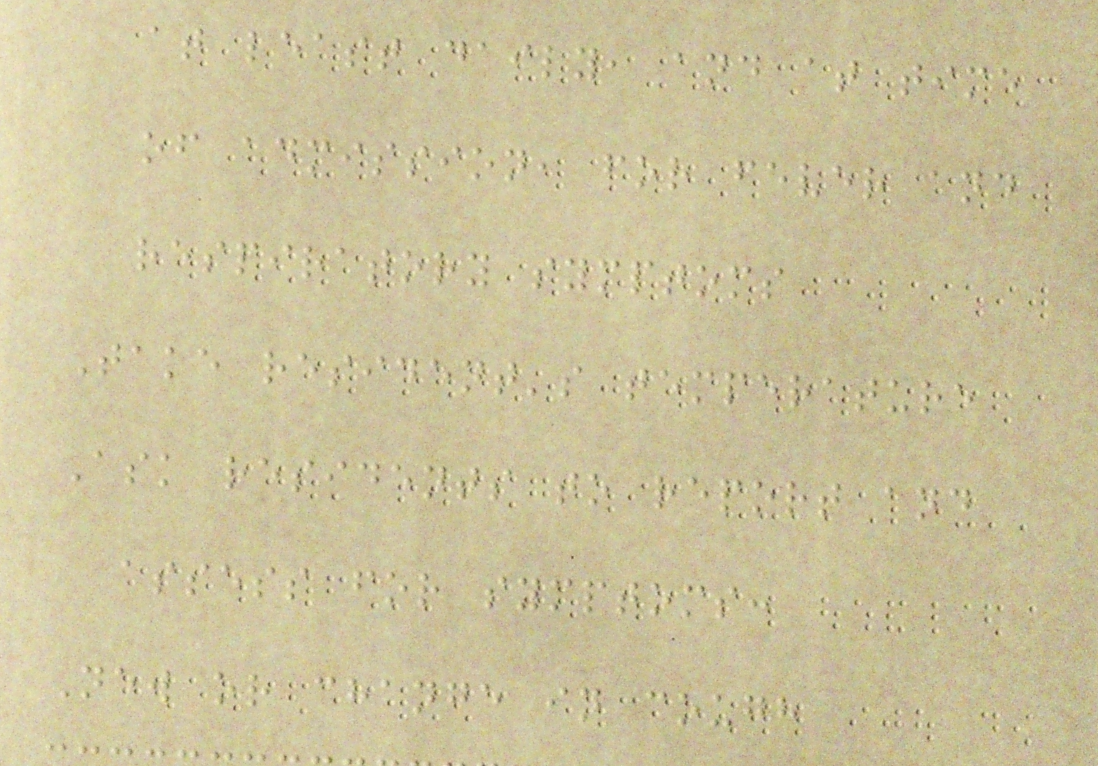at least daily, and at time
of admission, for fever and
respiratory symptoms
Take resident's temperature
Ask residents to report and
assess for symptoms:
New or change in cough
